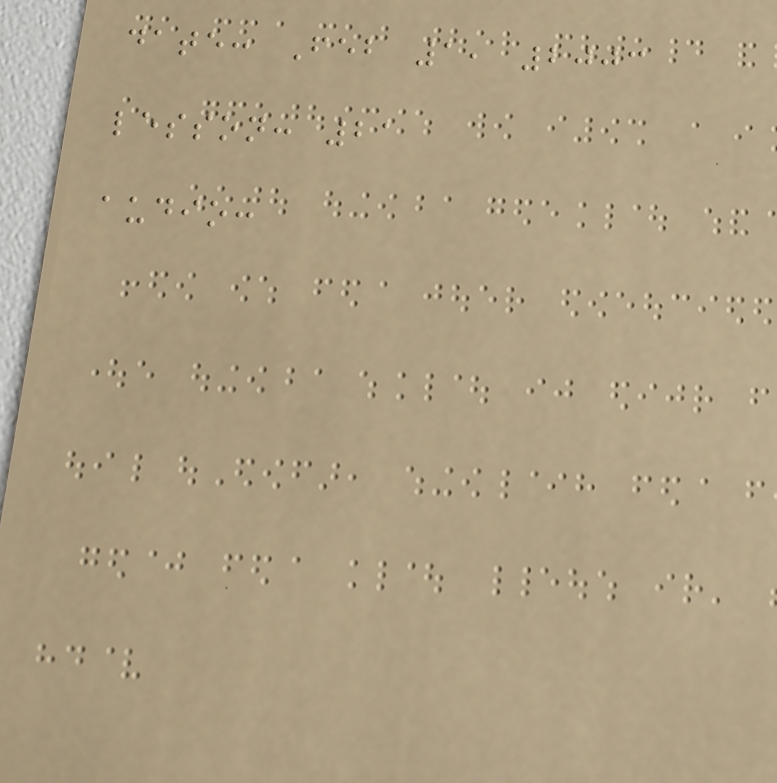date: Feb 1, 2003
lesson: 21
audio:
